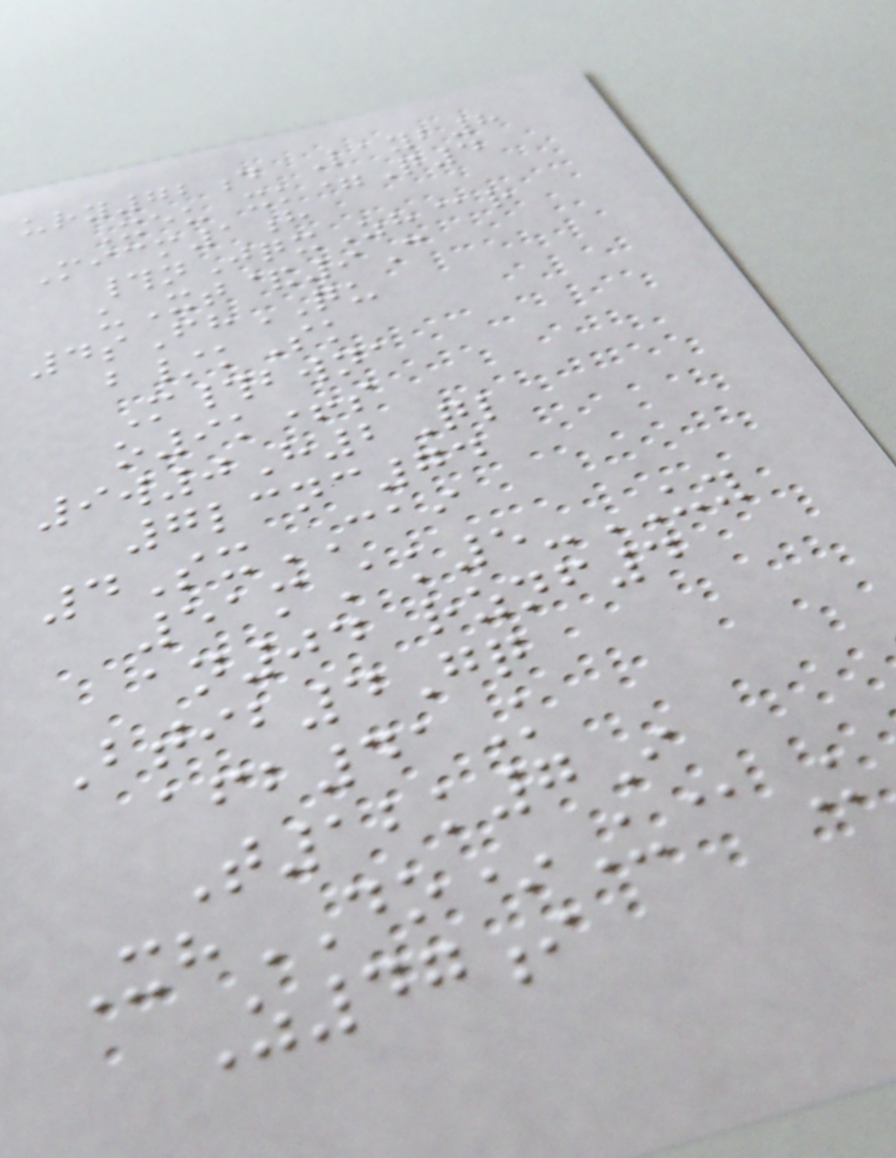ury72d Layb8
Xeu xk=Q4
Micm1h
#nJqxZh@r
uXt&9C
4sFhQU
b/kSk
M#bwna
o9k+s
9w0H2Ql
7lcnc74
4SxCAI
51mAk5-UY
an04 rznf4
Btib4Gq
afb41K
T12k7I
XhDO*U@K
Z47i
